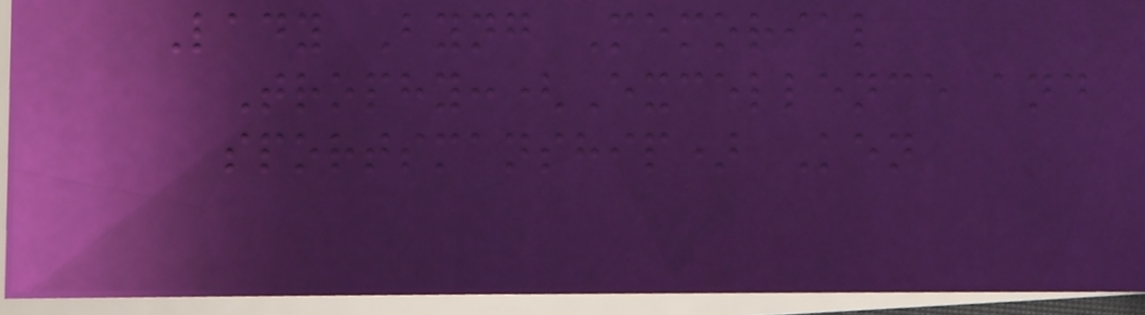Lady Byng Memorial
Trophy:(Excellence and
sportsmanship) Ken
